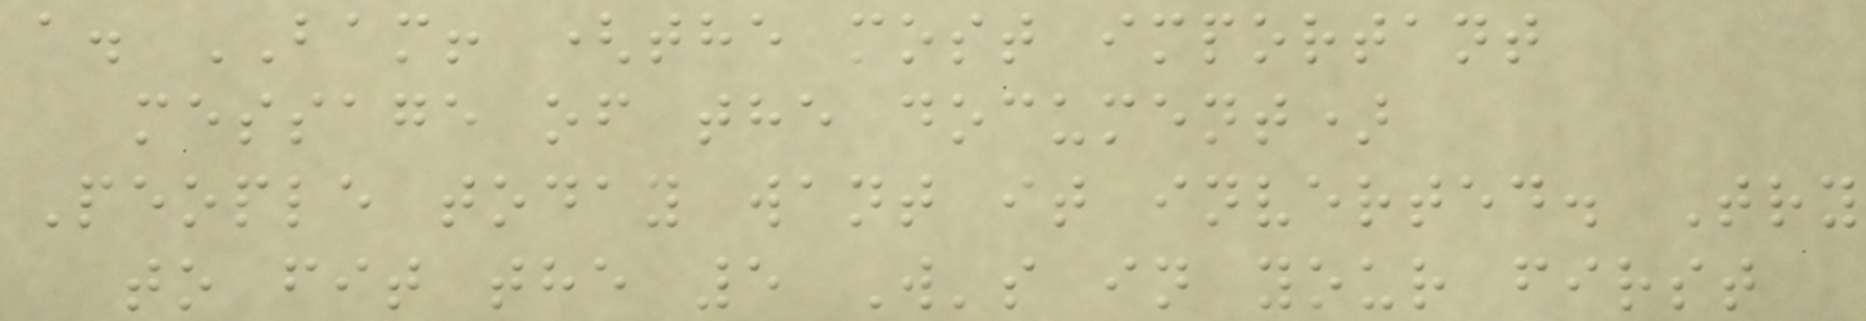a. BAM! (the most important
message of the document)
People today want it inverted. Try
to fit the 5 W's in your first
